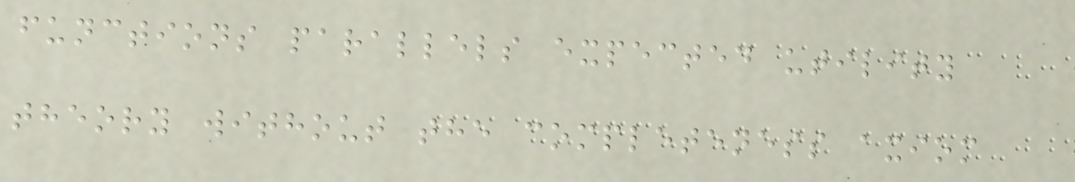functions parallels expected utility
theory without the completeness axiom
